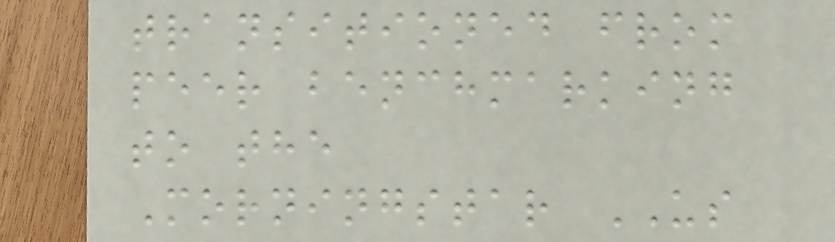transitioned from
peer benchmarking
to the
Morningstar US
